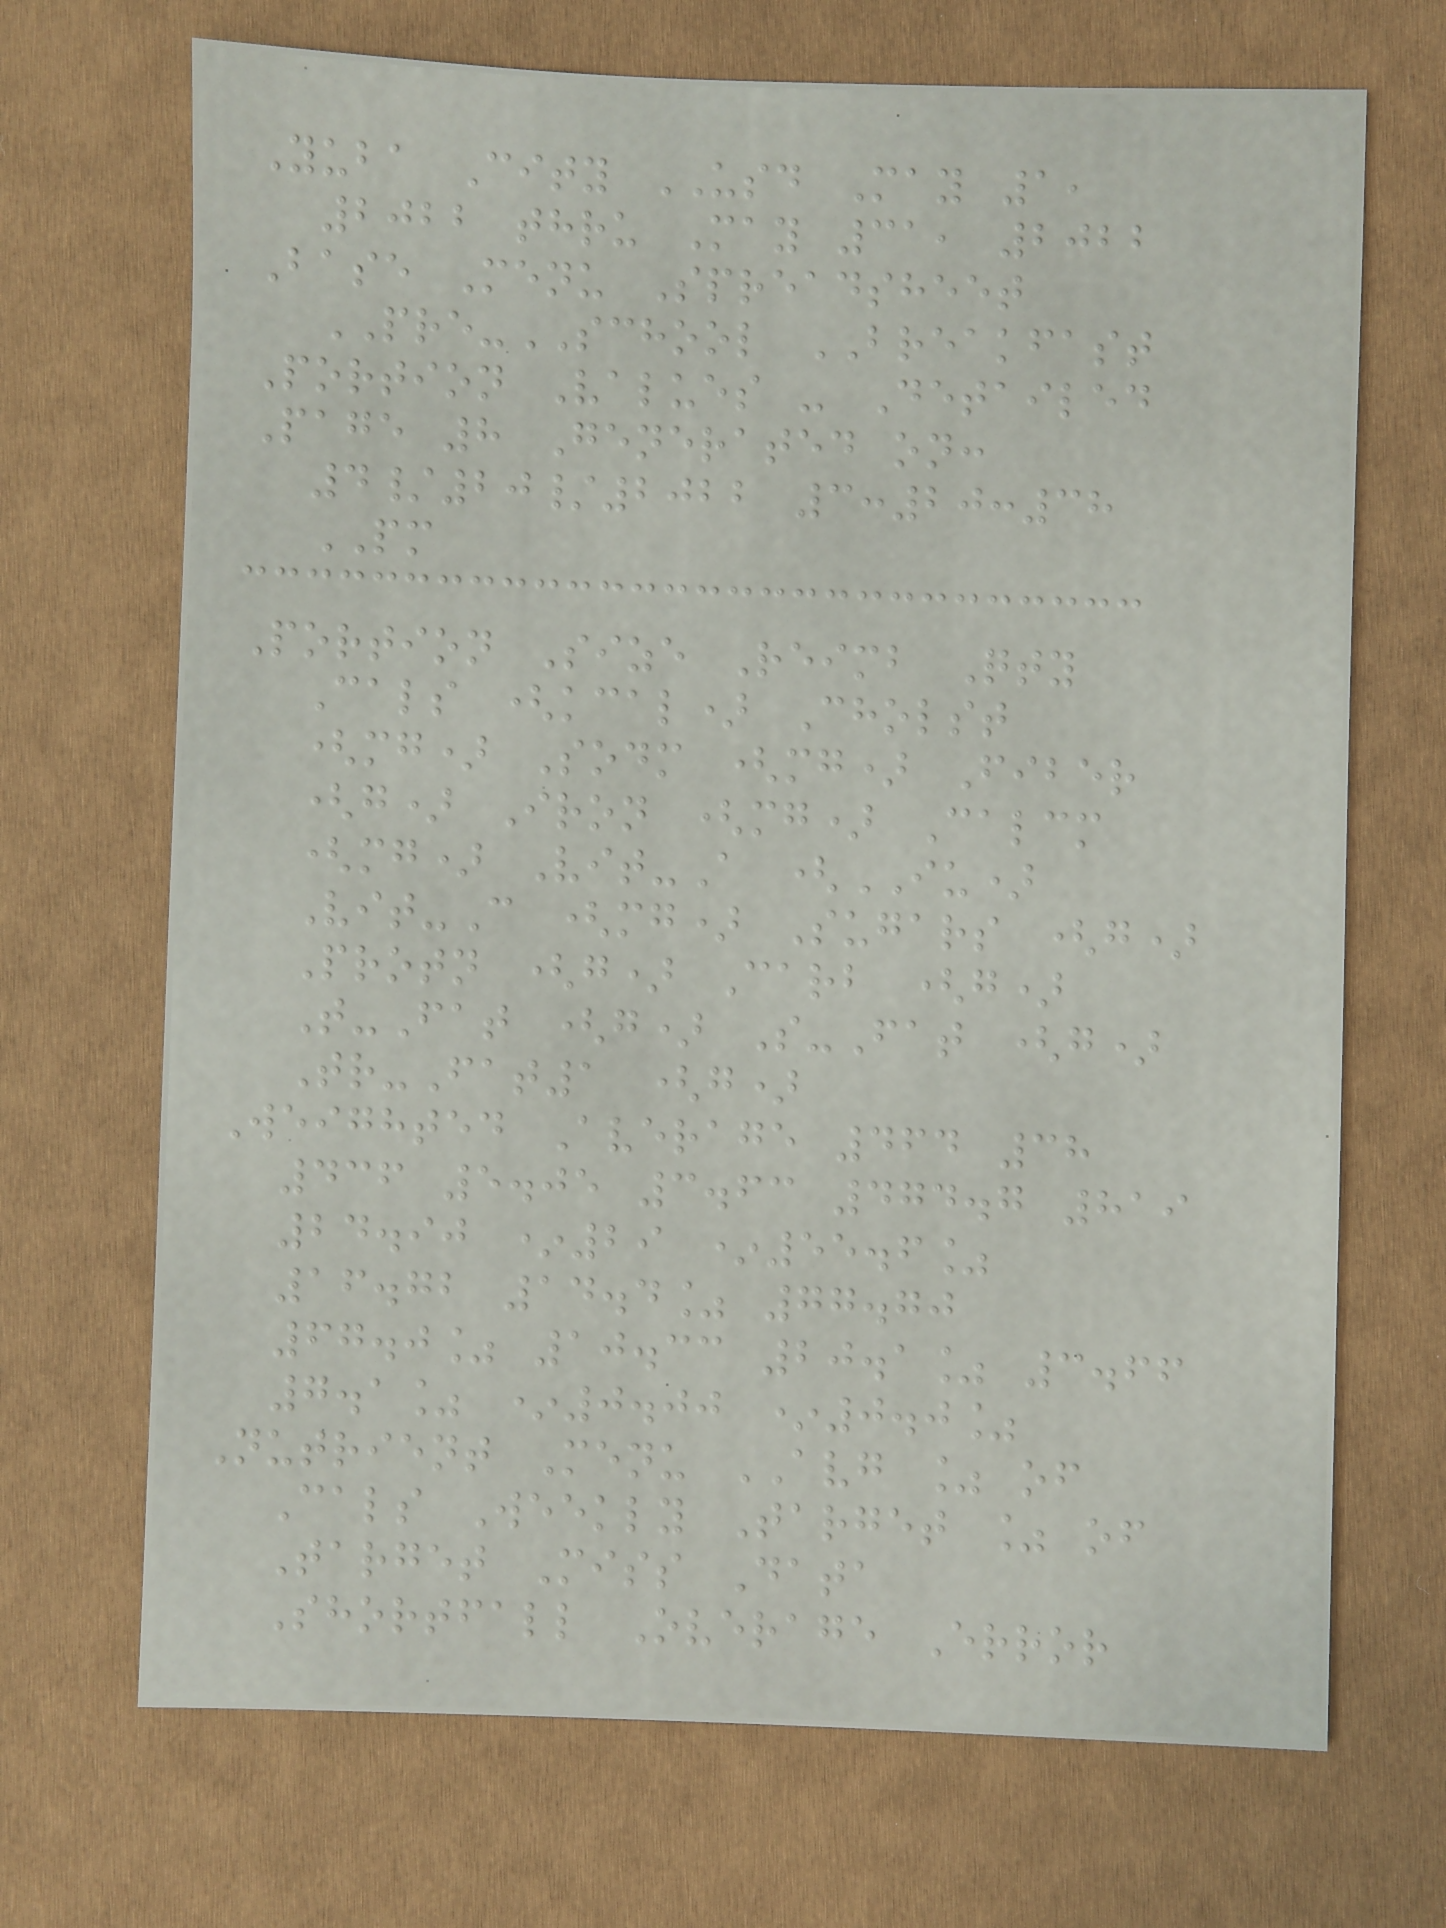Yuba City USD May 1,
2022 thru May 31, 2022
Base Menu Spreadsheet
PRE-SCHOOL BREAKFAST
Portion Values - Detailed
Page 8 Generated on:
4/20/2022 3:20:38
PM
Portion Size Reimb Qty
Cals (kcal) Cholst
(mg) Sodm (mg) Fiber
(g) Iron (mg) Calcm
(mg) Vit-A (IU)
Vit-C (mg) Sugars (g)
Protn (g) Carb (g)
T-Fat (g) S-Fat (g)
Tr-Fat1 (g)
Weighted Average 464 38
436 5.05 3.63 474.7 819
24.90 *29 *55.6%
16.72 14.4% 77.70
67.0% 10.33 20.1% 3.66
7.1% *0.00 *0.0%
Nutrient Menu AVG % of
Cals Weekly Target % of
Target Miss Data
Shortfall Overage Error
